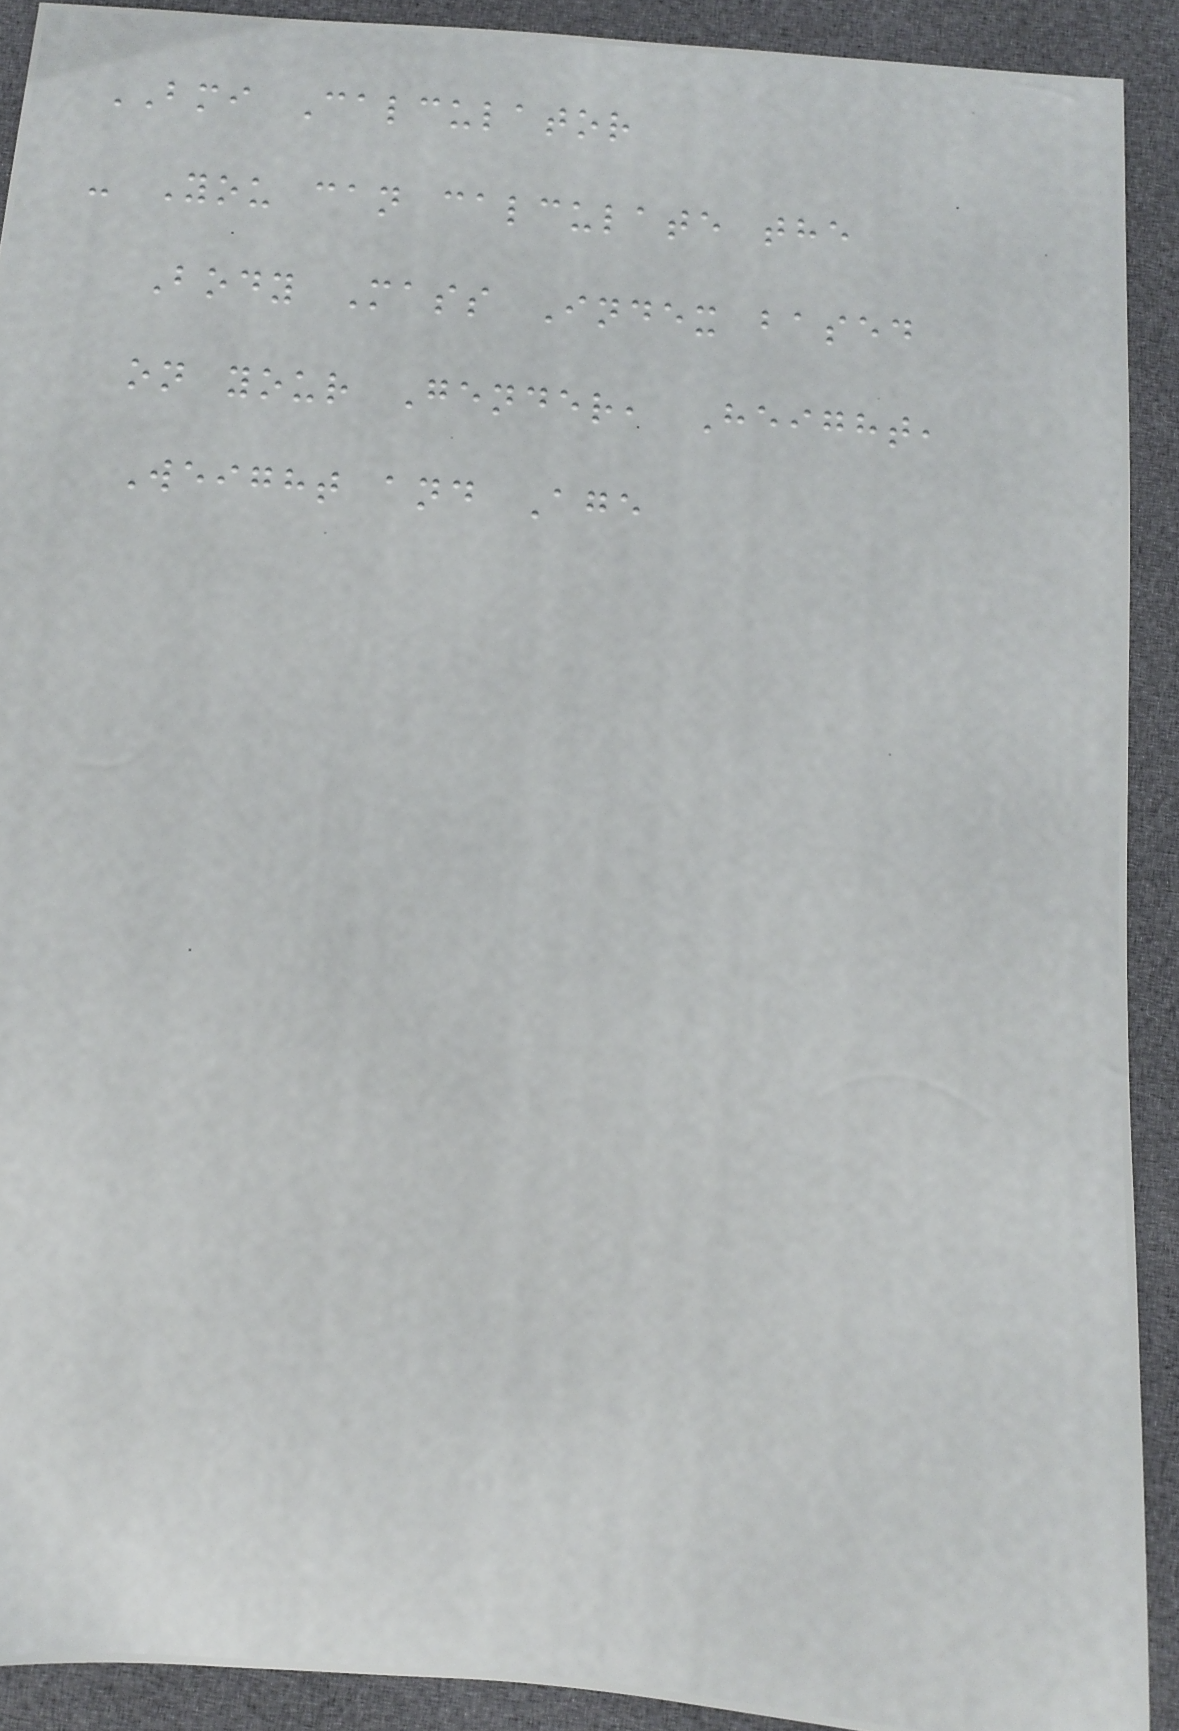BMI Calculator
- You can calculate the
Body Mass Index based
on your Gender, Height,
Weight and Age
